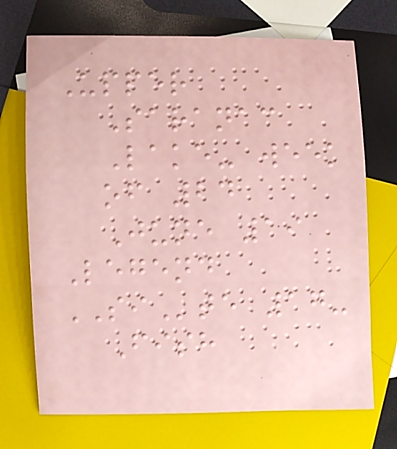Upper
Saranac
Lake- week
of 24
June 19
Legend
SIte 17-
Fish
